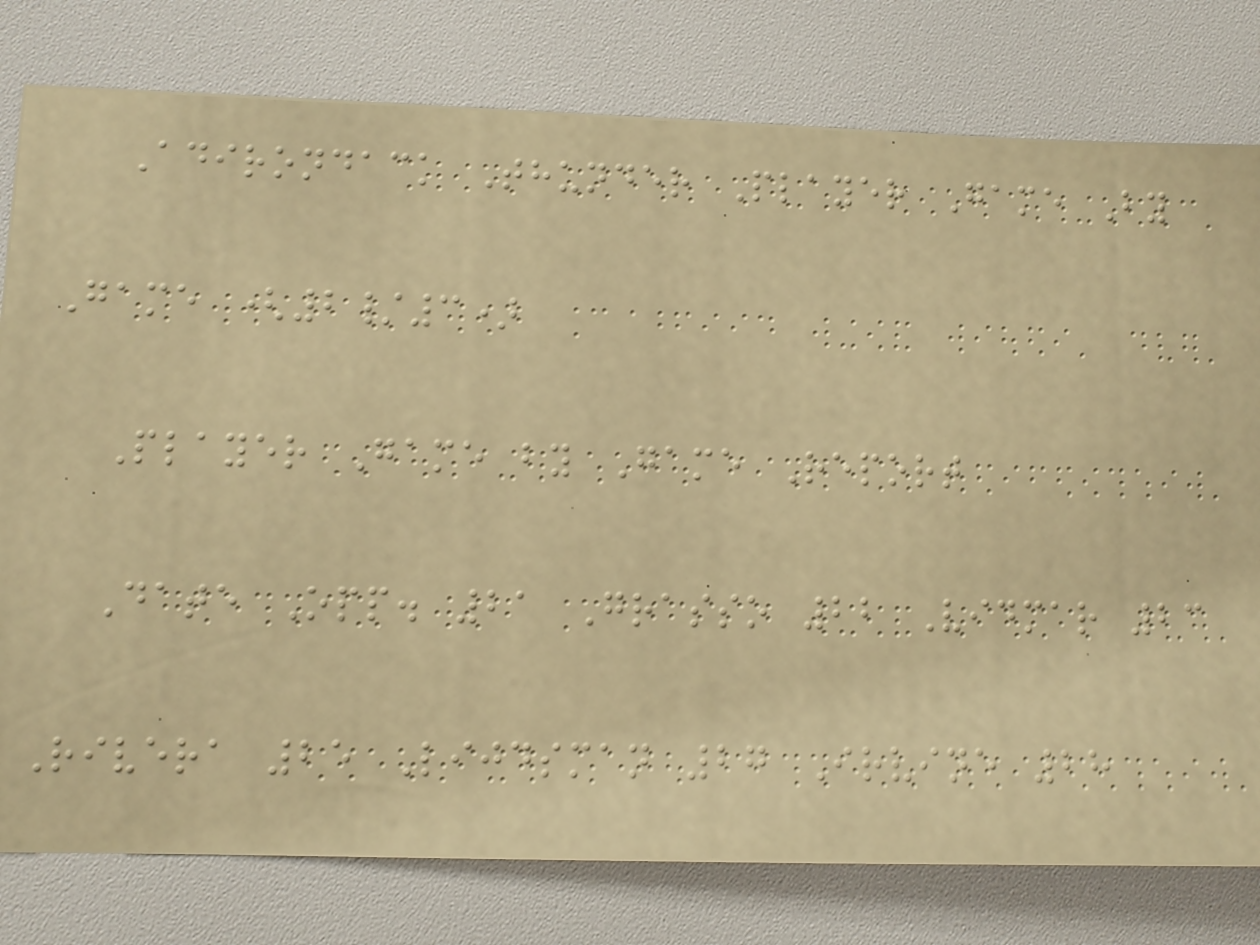Adirondack Thunder Player Game By
Game (2/3)
Player Game by Game Report
Date Opp. 21 Grasso 22 Vidmar 23
Rivera 25 Lijdsman 27 Irvine 28
